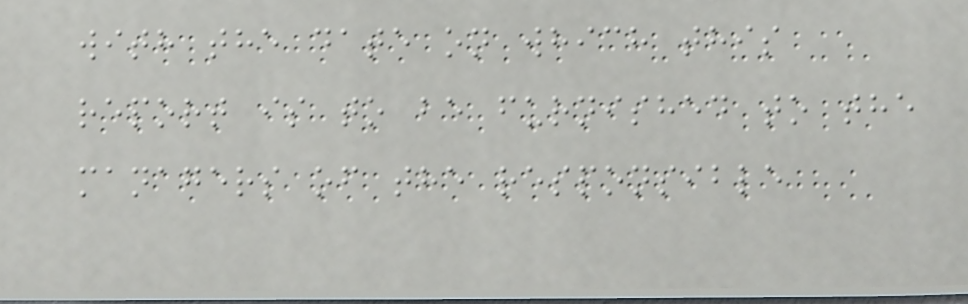with the date on which this
report is to be furnished to the
managers of the responsible
